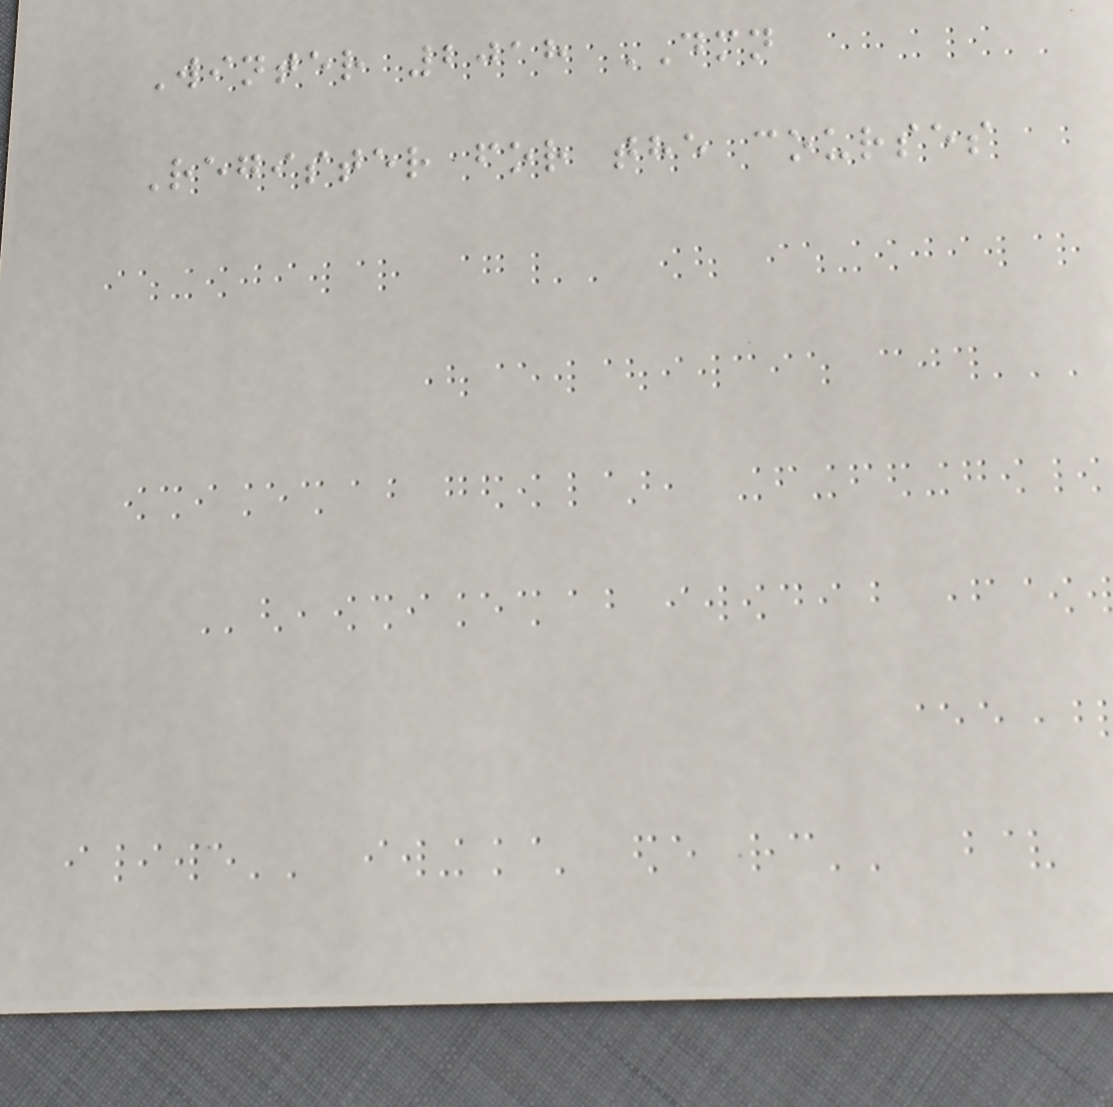Winter 2018 DMN
Register for the courses
